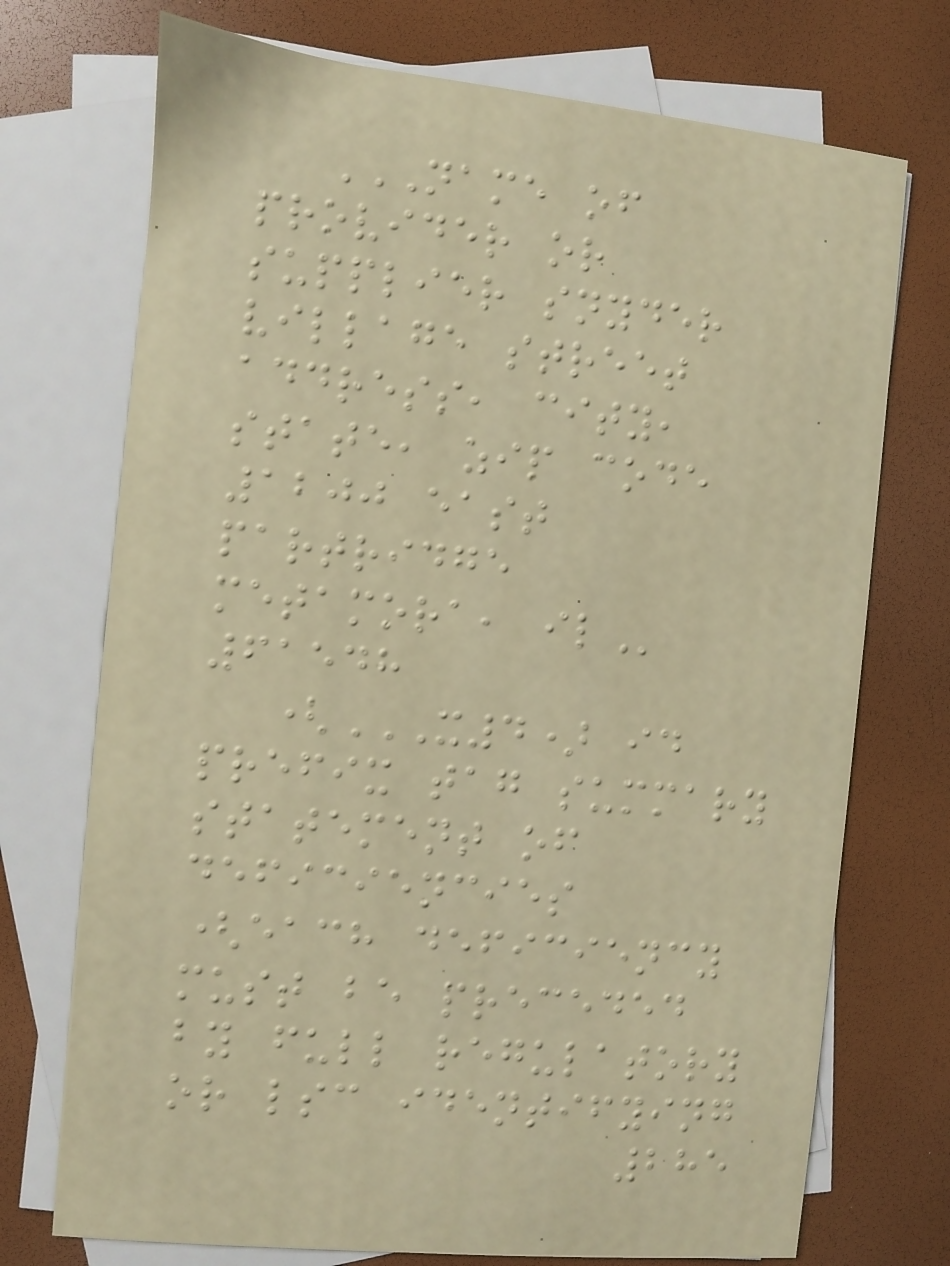NAME OF
PROVIDER OR
SUPPLIER SNYDER
VILLAGE STREET
ADDRESS, CITY,
STATE, ZIP CODE
1200 EAST
PARTRIDGE
METAMORA, IL
61548
(X4) ID
PREFIX TAG SUMMARY
STATEMENT OF
DEFICIENCIES
(EACH DEFICIENCY
MUST BE PRECEDED
BY FULL REGULATORY
OR LSC IDENTIFYING
285
